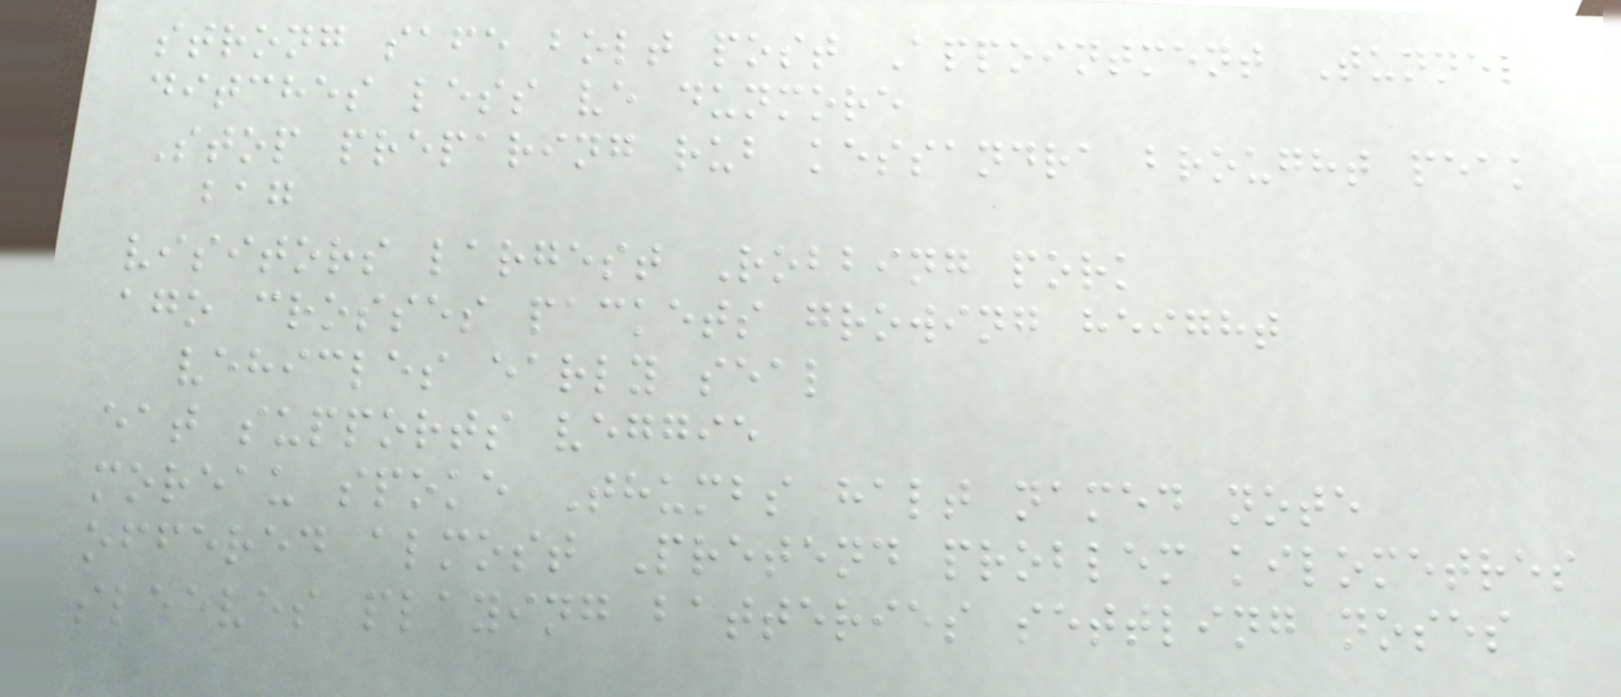strong safe bolt post Appointment Tunnel
ditches less ve dunmore
Stop preparing rub kessandra brought peak
bag
visitors largest Robbing pork
ago crosses packets growing height
vehicles early seal
eat supports veggie
moreau spoke Thumbs halt named note
offered almost Pretend problem kilometres
sleeves playing batteries settling noses
